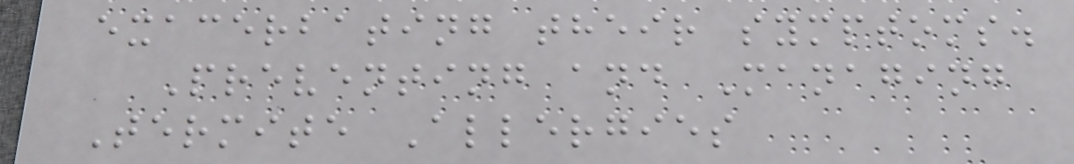exacerbating their symptoms.
Preventing and Managing
Termite Allergies
